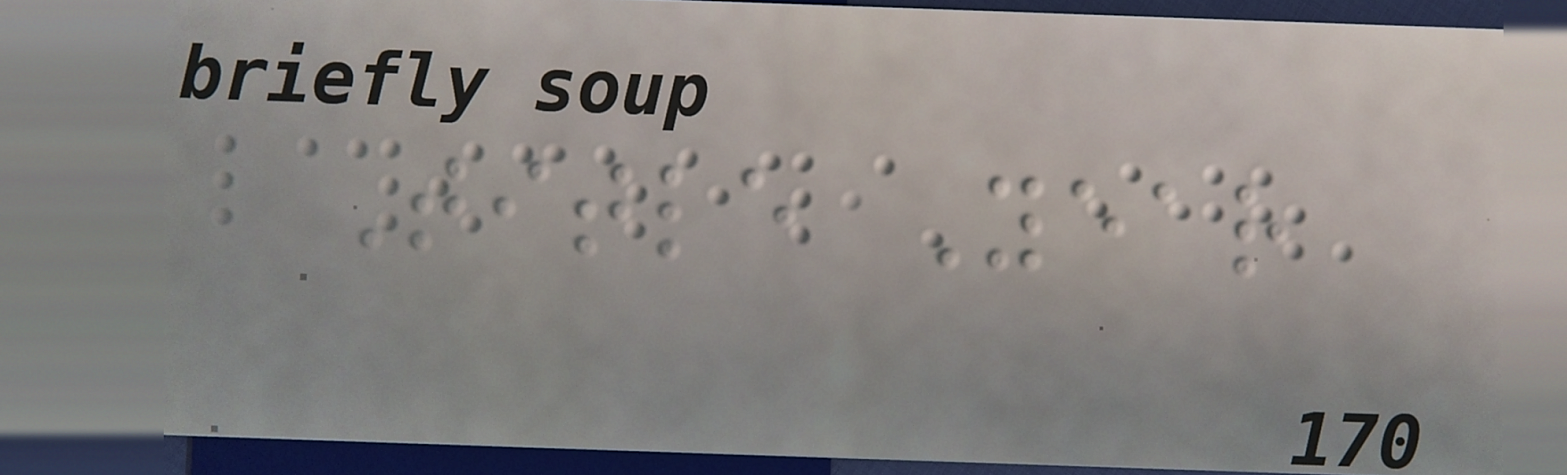Title Year
